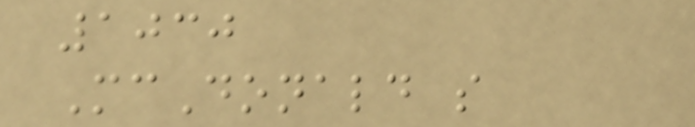1030
McDonald s
